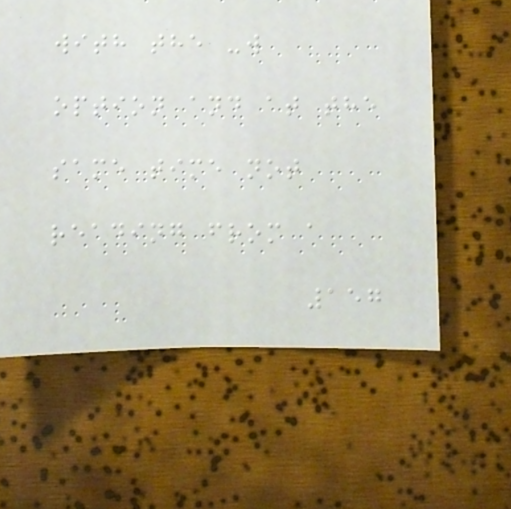with the -w
option and at the
same time not
reading from a
157
